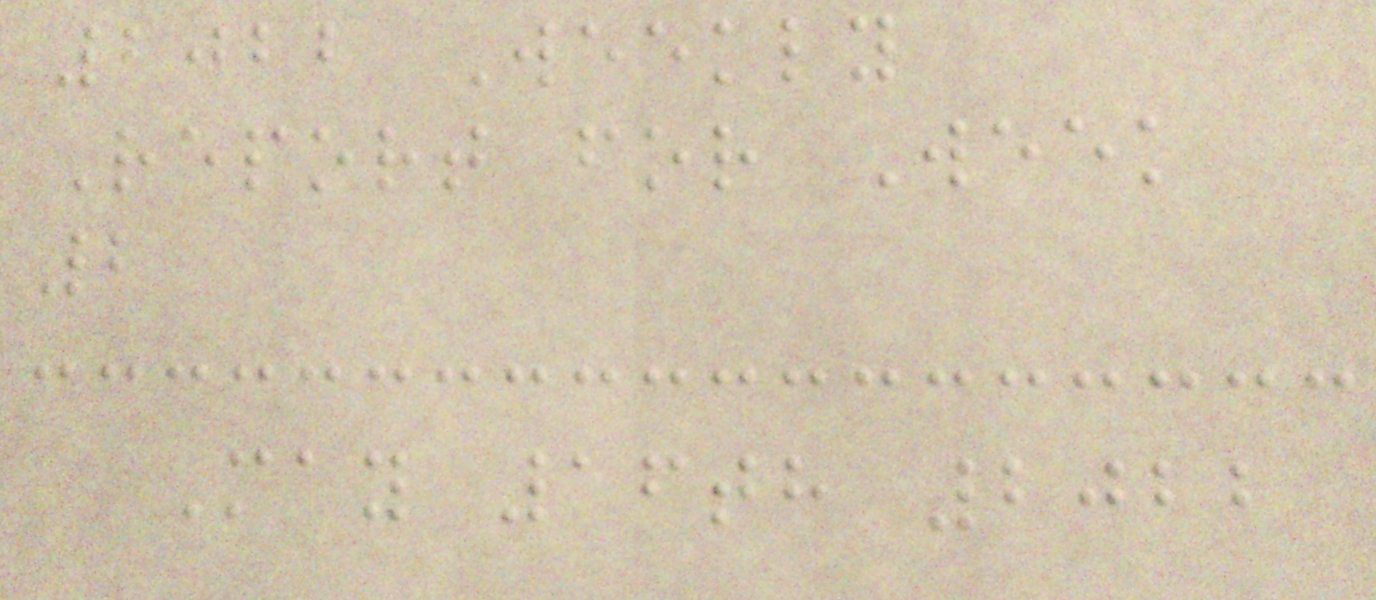2022 Weekly
Report for Week
2
May 16th 2022
